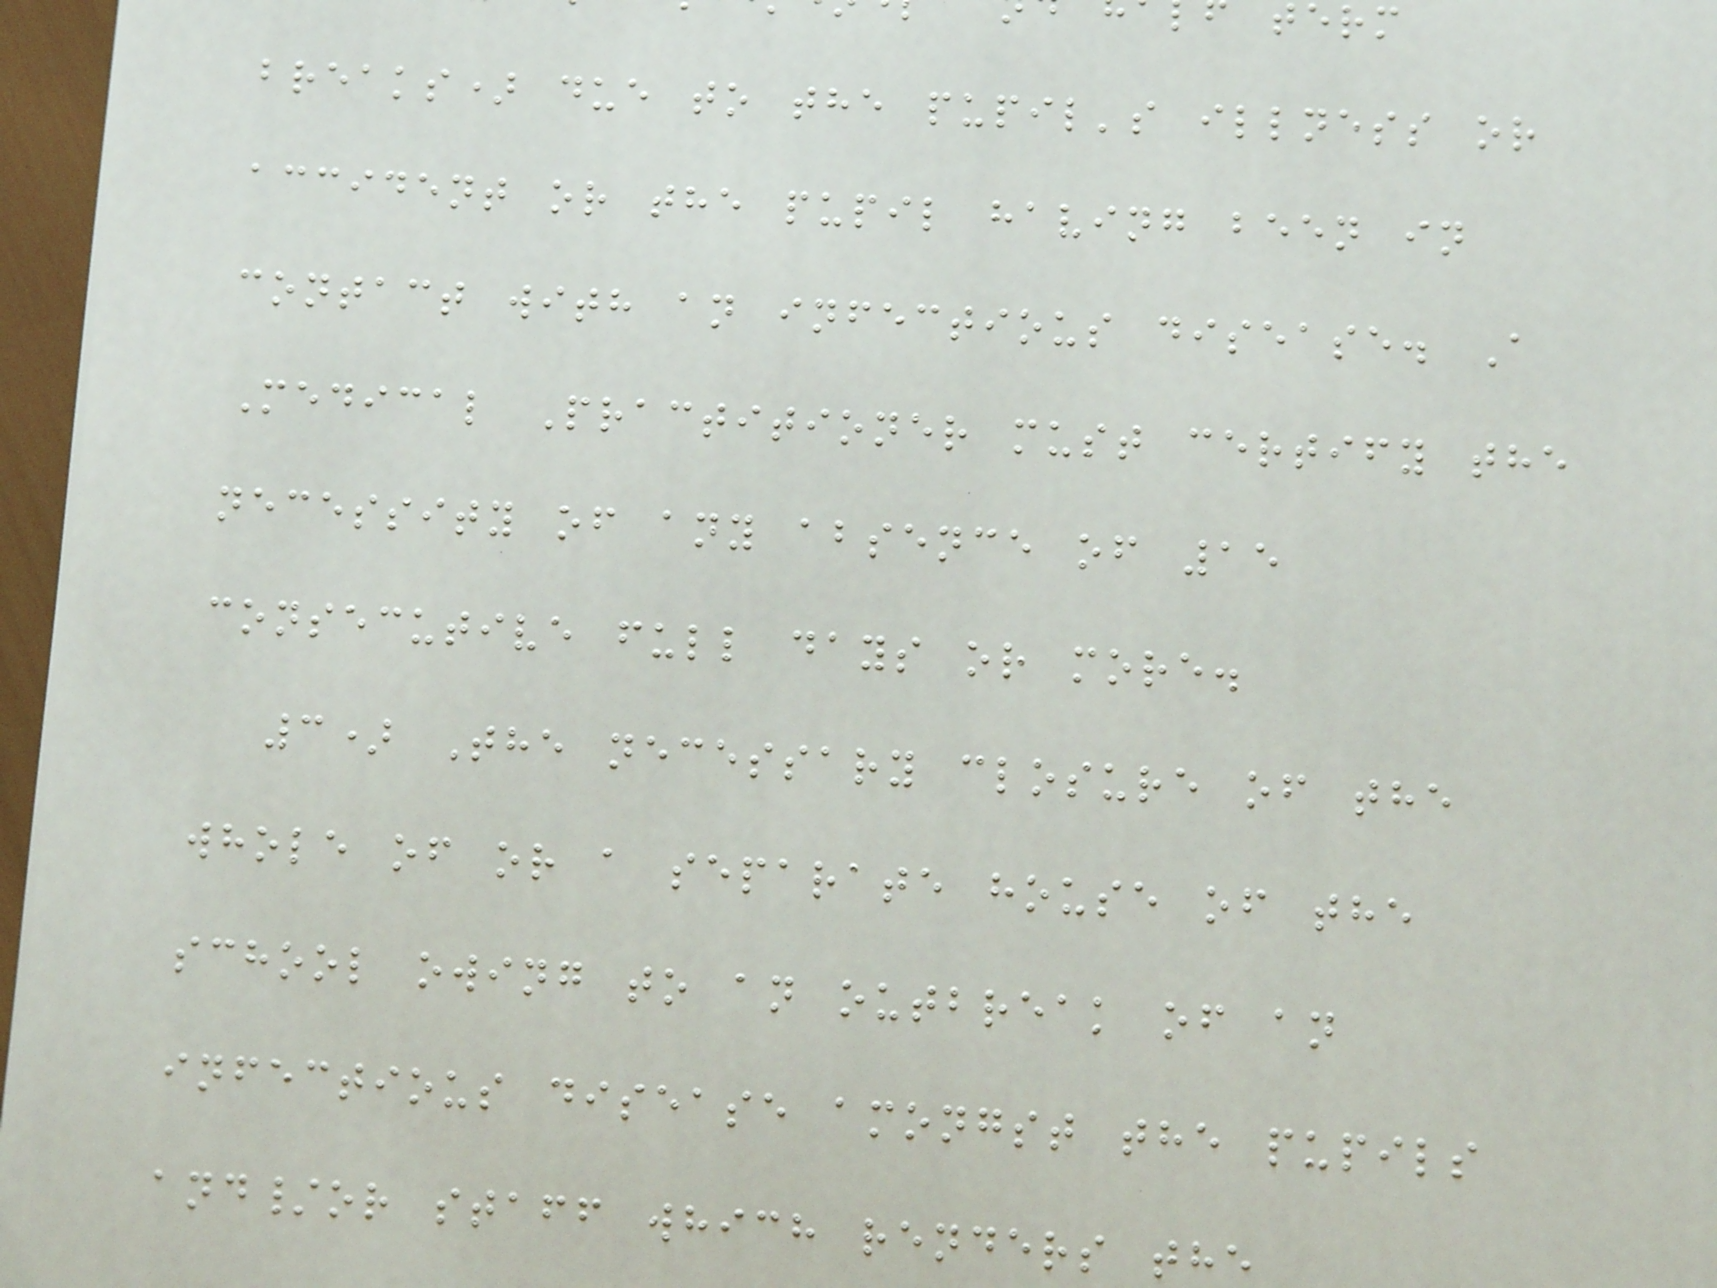breaks) due to the pupil's illness or
accident or the pupil having been in
contact with an infectious disease. A
Medical Practitioner must certify the
necessity of any absence of 15
consecutive full days or more.
3) The necessary closure of the
whole of or a separate house of the
school owing to an outbreak of an
infectious disease amongst the pupils
and/or staff which renders the
